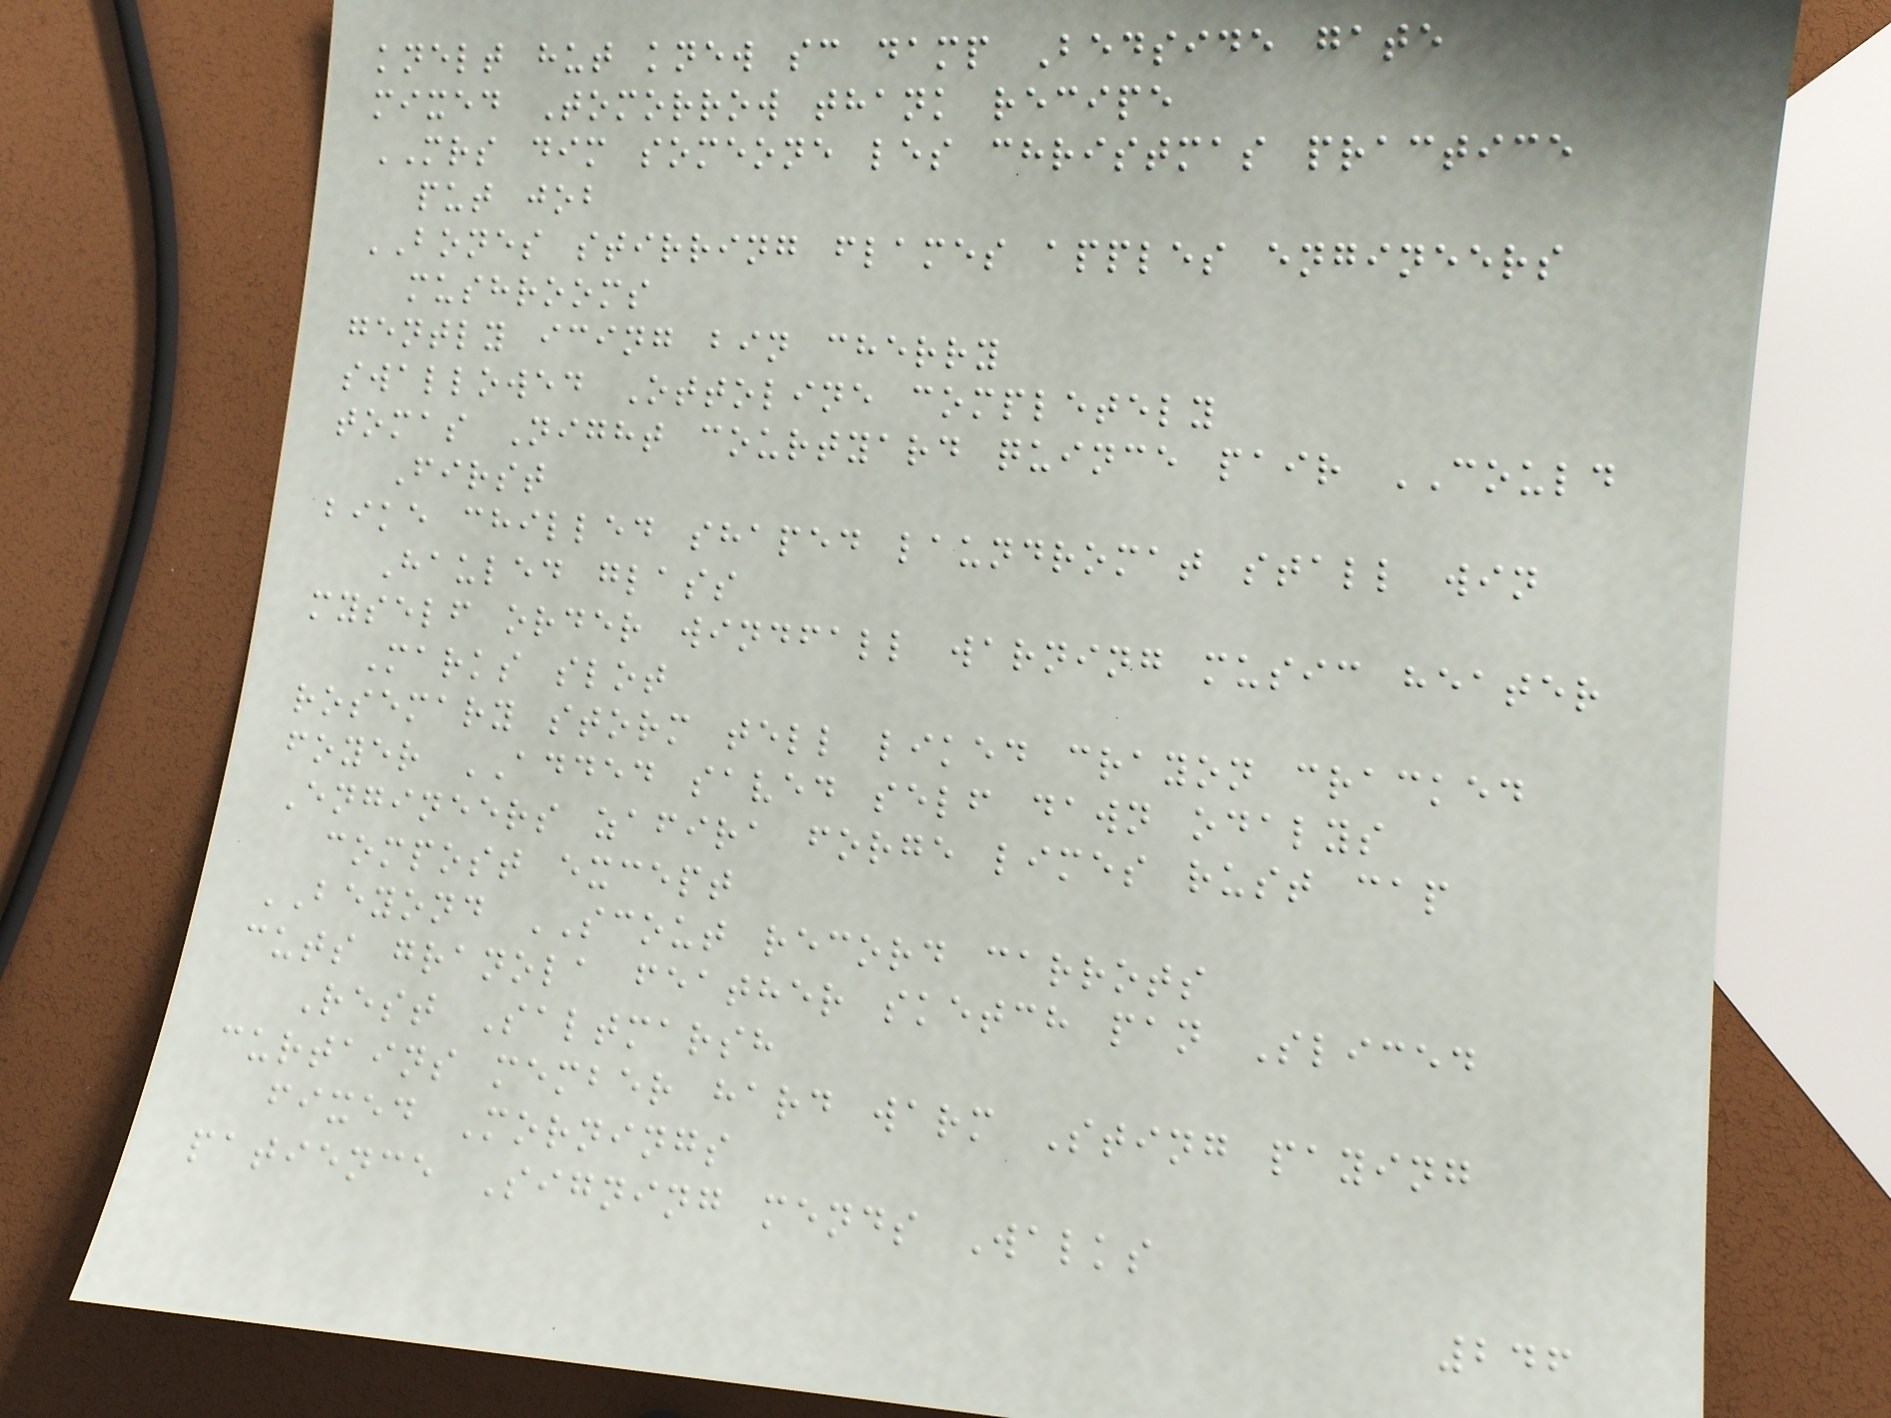knelt hut knew sc damp Bedside gate
mixed Tomorrow thank recipe
MRS dim someone les christmas practice
put job
BONES stirring flames apples engineers
mushrooms
gently icing bin cherry
swallowed Ottoline completely
tomas Night courtyard quince pair COULD
First
bike chilled shaped laundromat stall win
Hauled glass
myself order windfall warning music heater
Marks slot
rosemary storm tell liked crayon cracked
foyer ADDED saved self dawn odalys
Engineers zafira forge limes rust cap
compost except
BEYOND SCOUT record carrots
cuts granola feather sketch pan Sliced
Rest Saltmarsh
curtains member hard warm Sting paying
fixed Mornings
patience Signing mends Walks
246
